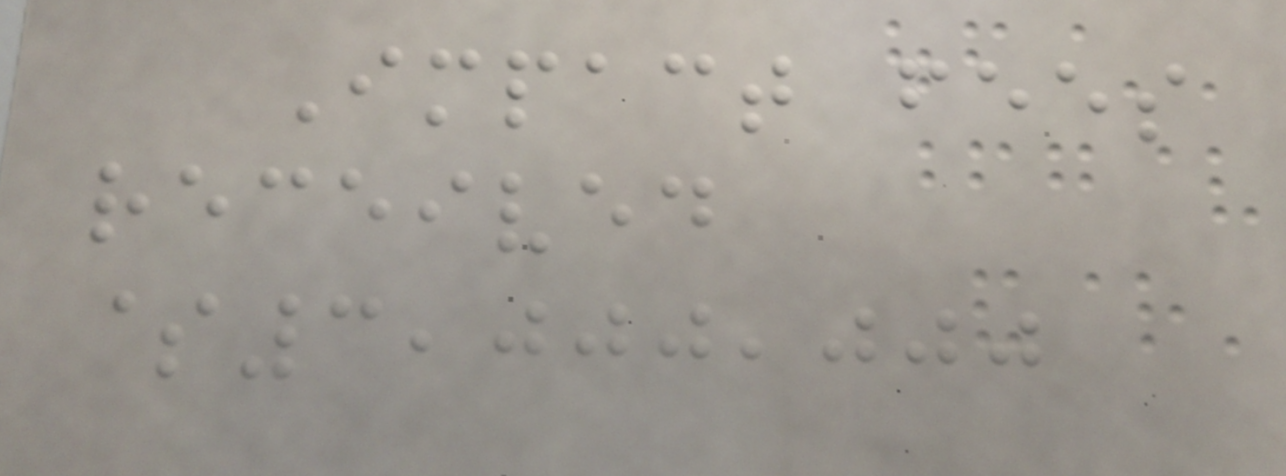Impact fees
received
$3,000,000
